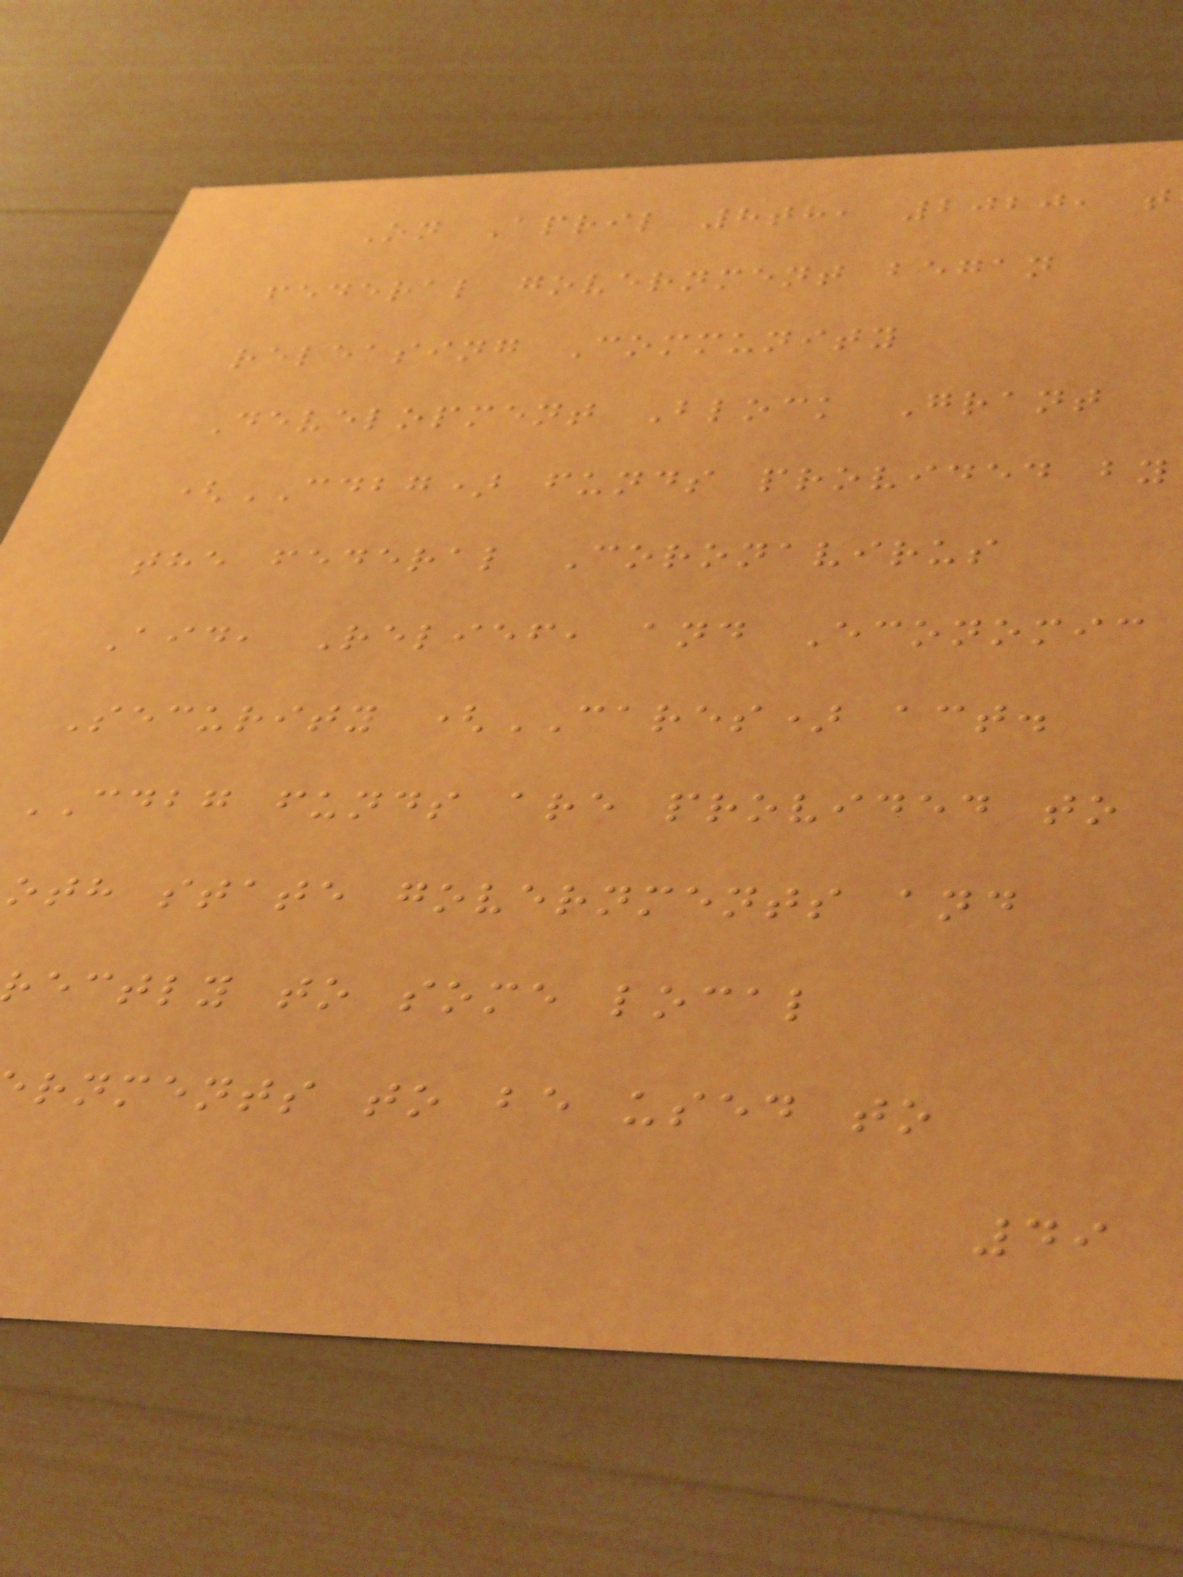On April 8th, 2020, t
federal government began
releasing Community
Development Block Grant
(CDBG) funds provided by
the federal Coronavirus
Aid, Relief, and Economic
Security (CARES) act.
CDBG funds are provided to
oth state governments and
ectly to some local
rnments to be used to
49
